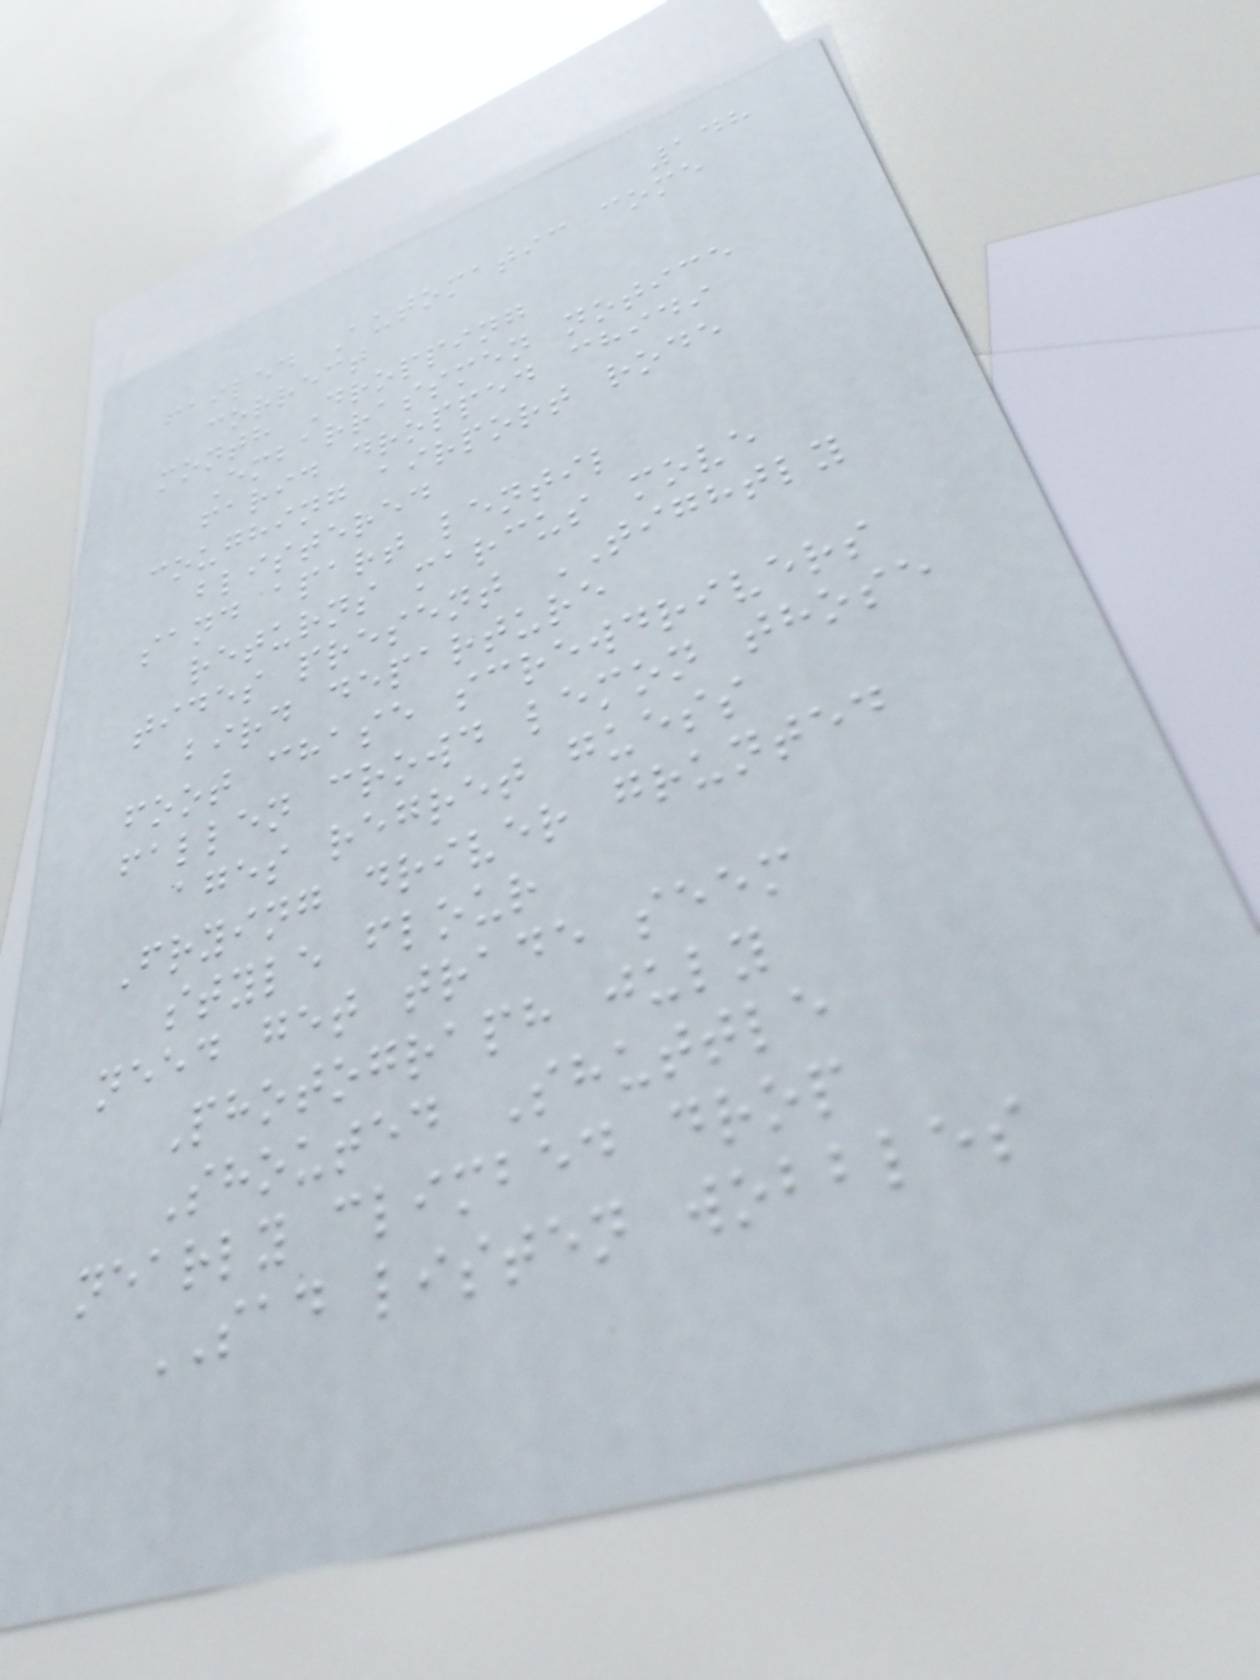148
failed Automatic come
correct
month Dropping
Embarrassmen notice
farid dropped chidi
coughing airport rode
blistered
sand apart lentil
returns marcus move
tides present TIGHTLY
bird departure
foot chase screwdrivers
fallen crowd lemon those
ages regret guess
Frying driver grunted
style flour
need get trade seem
Photograph july
Shouted Shuttle
nearly climbed drop
SAD listen wobbles
